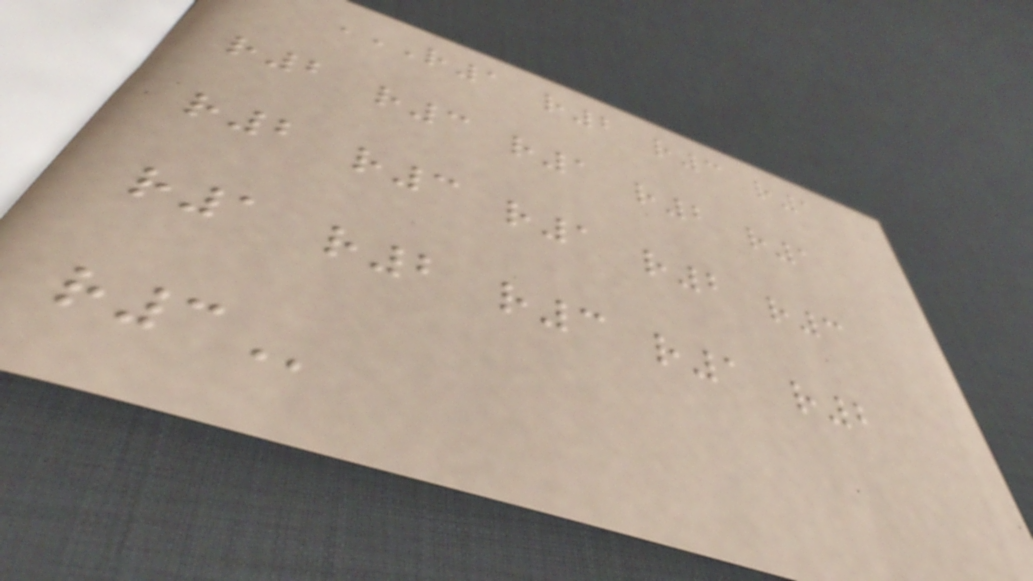R1 R2 R3 R1
R2 R3 R1 R2 R1
R2 R3 R1 R2 R3
R1 R2 R3 R1 R2
R3
